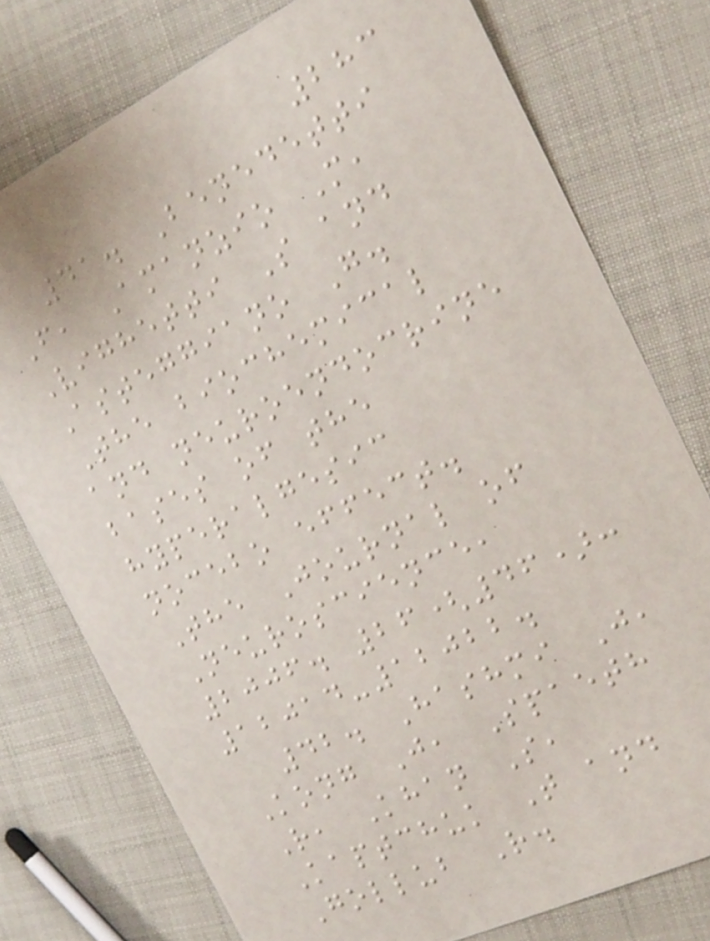283
41. Benedetti
F, Amanzio M,
Vighetti S and
Asteggiano G.
The biochemical
and neuroendocrine
bases of the
hyperalgesic
nocebo effect.
The Journal of
Neuroscience,
2006. 26(46):
12014-12022.
42. Hashmi J,
Kong J, Spaeth
R, Khan S,
Kaptchuk T and
Gollub R.
